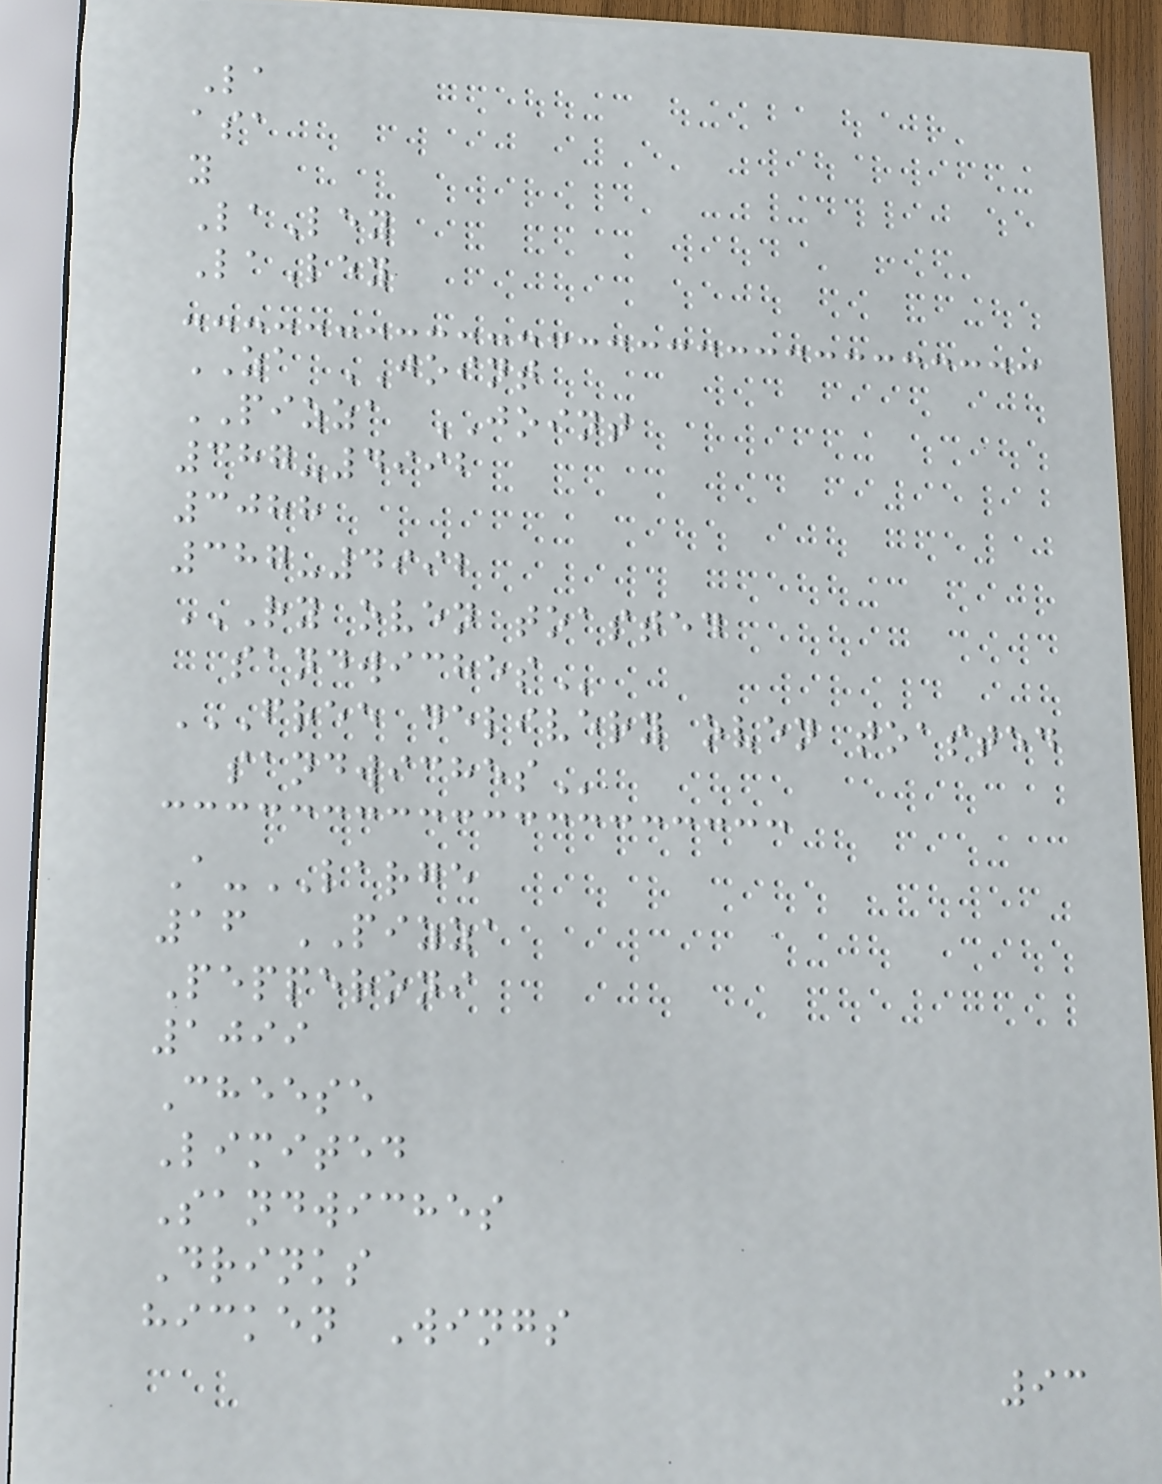La
asa
y
LaLey
LaLey
ZA JOINT
PIZZA JOINT
387-4992
3088
387-4992
RY OVEN TOASTED
SANDWICHES
FREE DELIVERY OVEN TOASTED
SANDWICHES
A-LARGE
16 PIZZA
Pepperoni
1099
Cheese
Limited
Sandwiches
Drinks
hicken Wings
93
